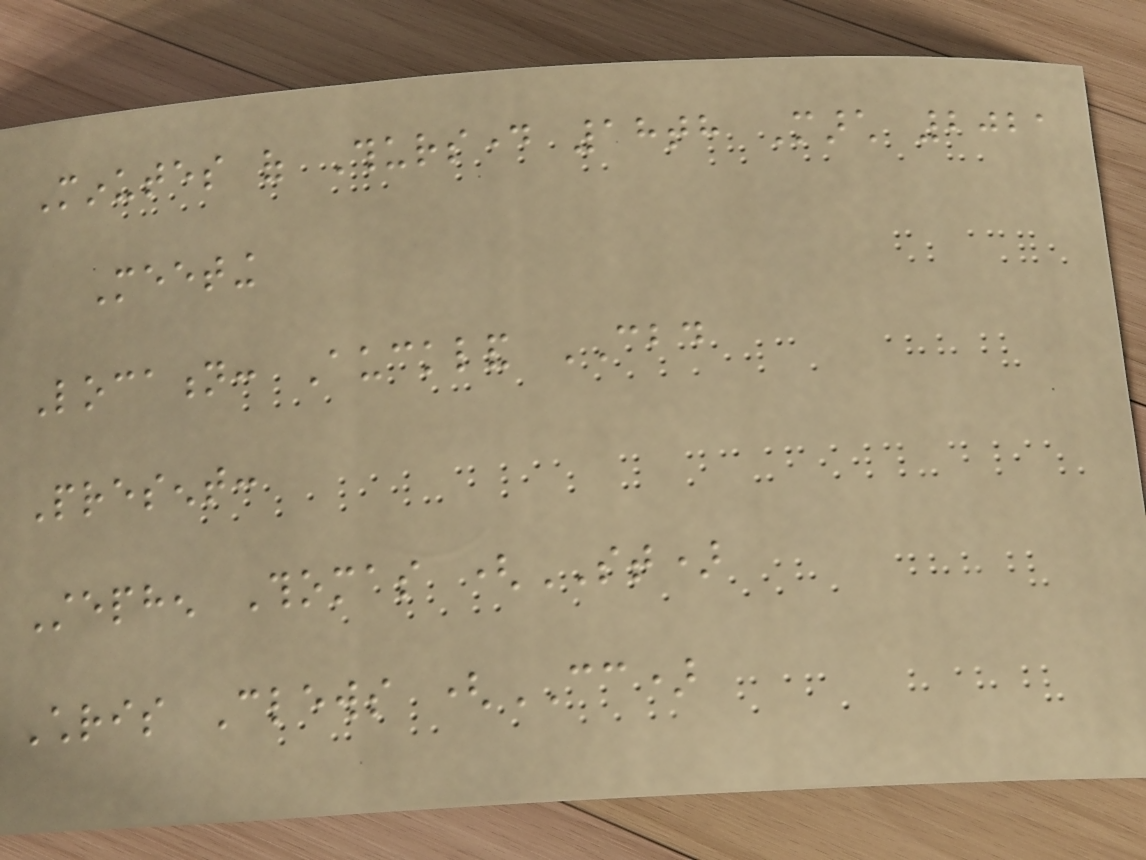Minutes of Thursday 18th March 2021
Meeting
Location: Auckland CBD
Present:
Stephen Thomas (ST)
Chris Clews (CC)
